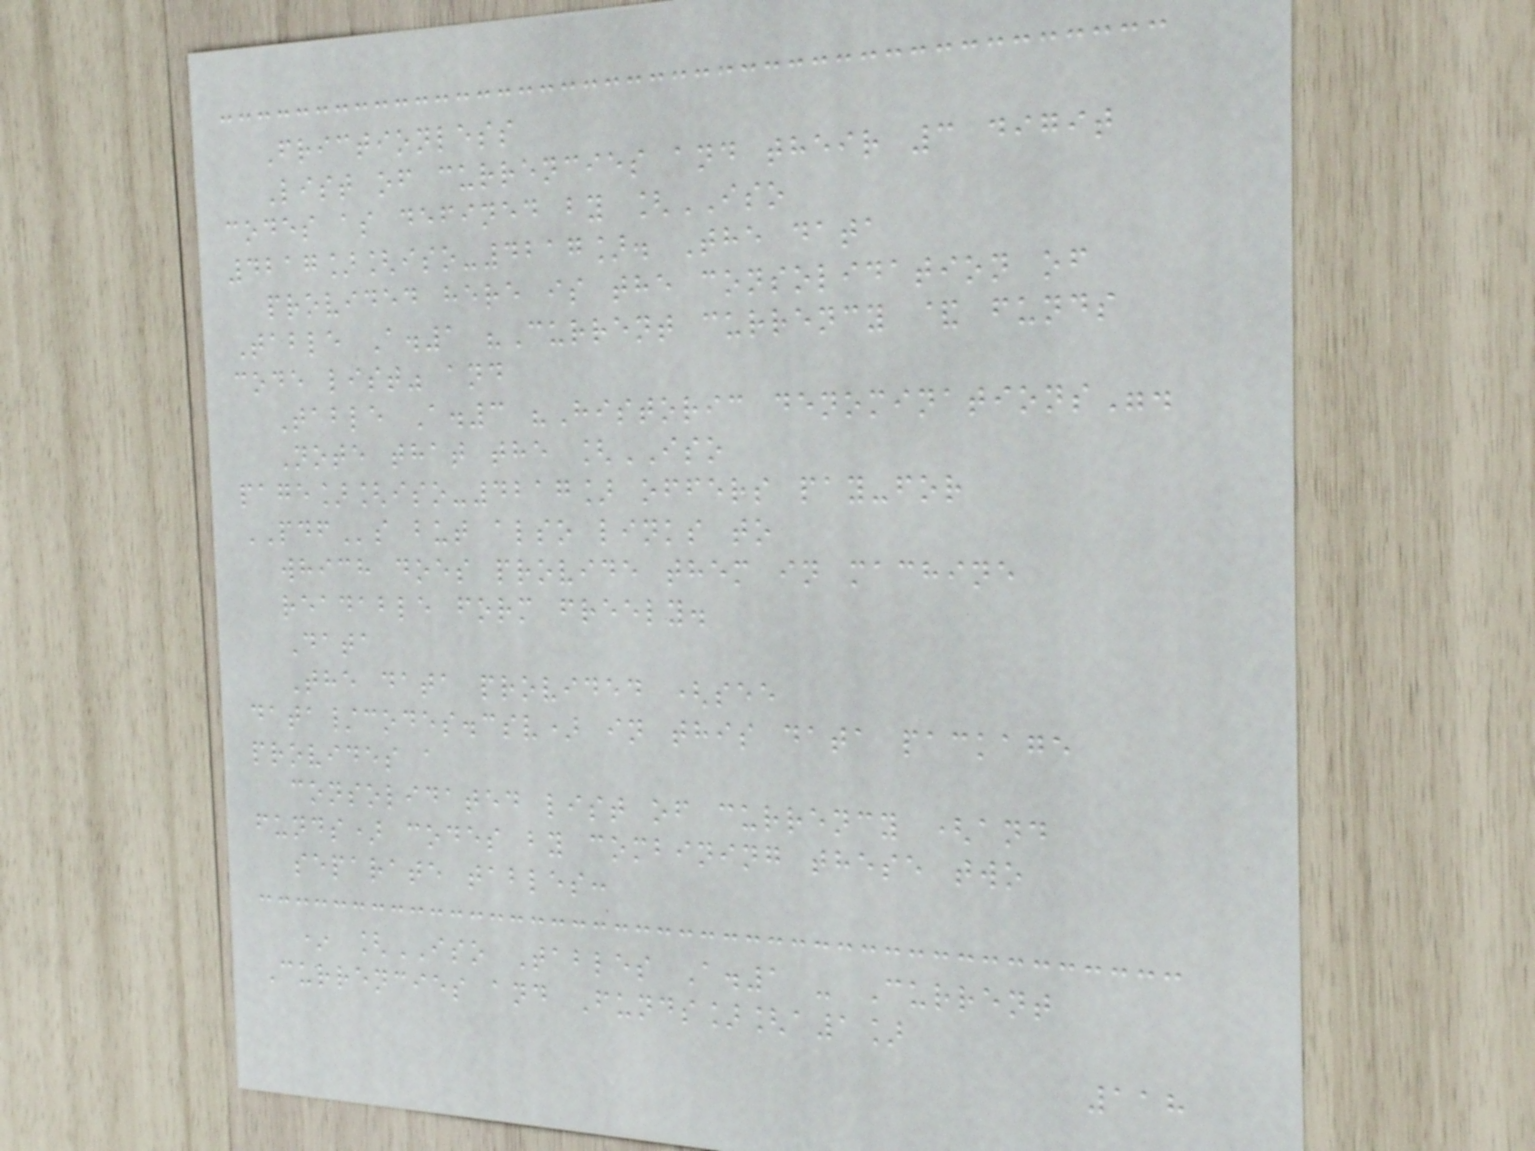Frictionless
List of currencies and their 3 digit
codes as defined by [ISO
4217][iso-4217]. The data
provided here is the consolidation of
Table A.1 "Current currency & funds
code list" and
Table A.3 "Historic denominations".
Note that the [ISO
page][iso-4217] offers pay-for
PDFs but also links to
which does provide them in machine
readable form freely.
Data
The data provided (see
data/codes.csv) in this data package
provides a
consolidated list of currency (and
funds) codes by combining these two
separate tables:
* [ISO Tables A.1 - Current
Currencies and Funds][a1]
118
